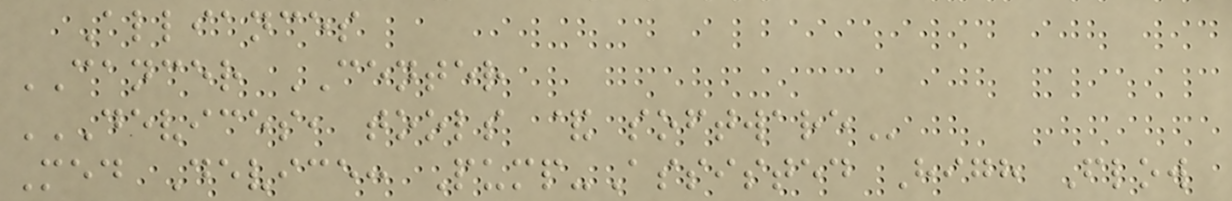Alliances
CANCER CENTER
DEVICES, TOOLS & SOFTWARE
Med Device: Pump-Assisted High Flow
